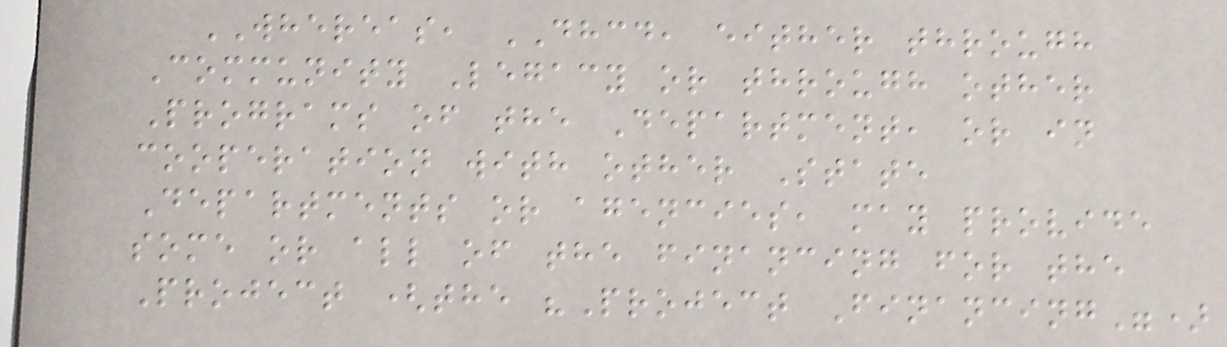WHEREAS, DHCD, either through
Community Legacy or through other
Programs of the Department, or in
cooperation with other State
Departments or agencies, may provide
some or all of the financing for the
Project (the "Project Financing")
